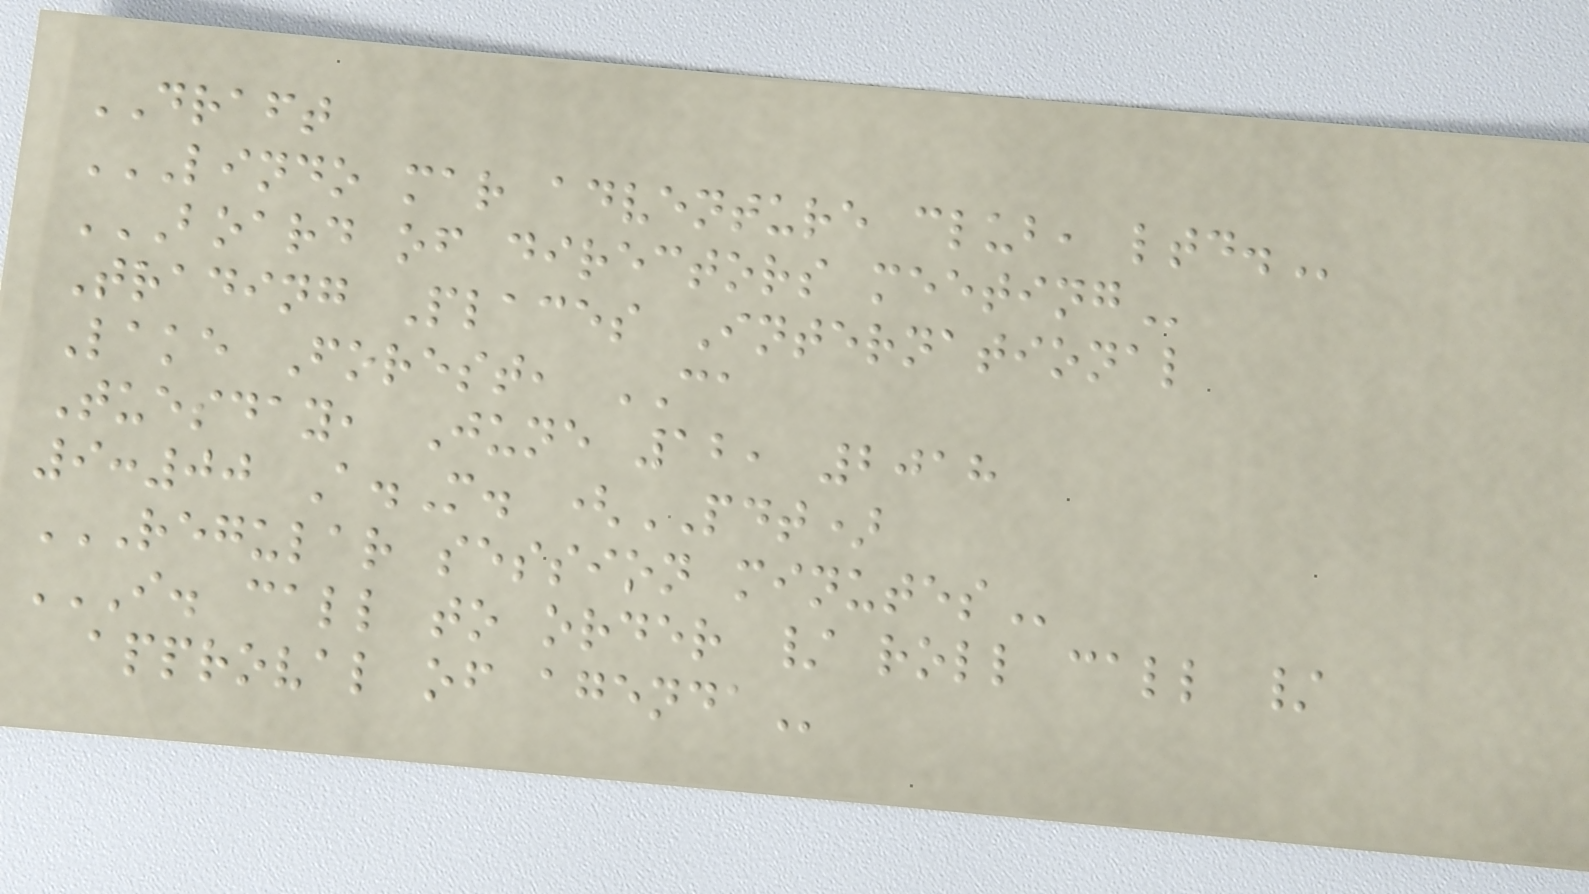DRAFT
LINDO MAR ADVENTURE CLUB, LTD.
BOARD OF DIRECTORS MEETING
Trading Places International
Lake Forest, CA
Tuesday, June 12, 2018
9:00 A.M. (PDT)
REGULAR SESSION MINUTES
I. CALL TO ORDER / ROLL CALL /
APPROVAL OF AGENDA
